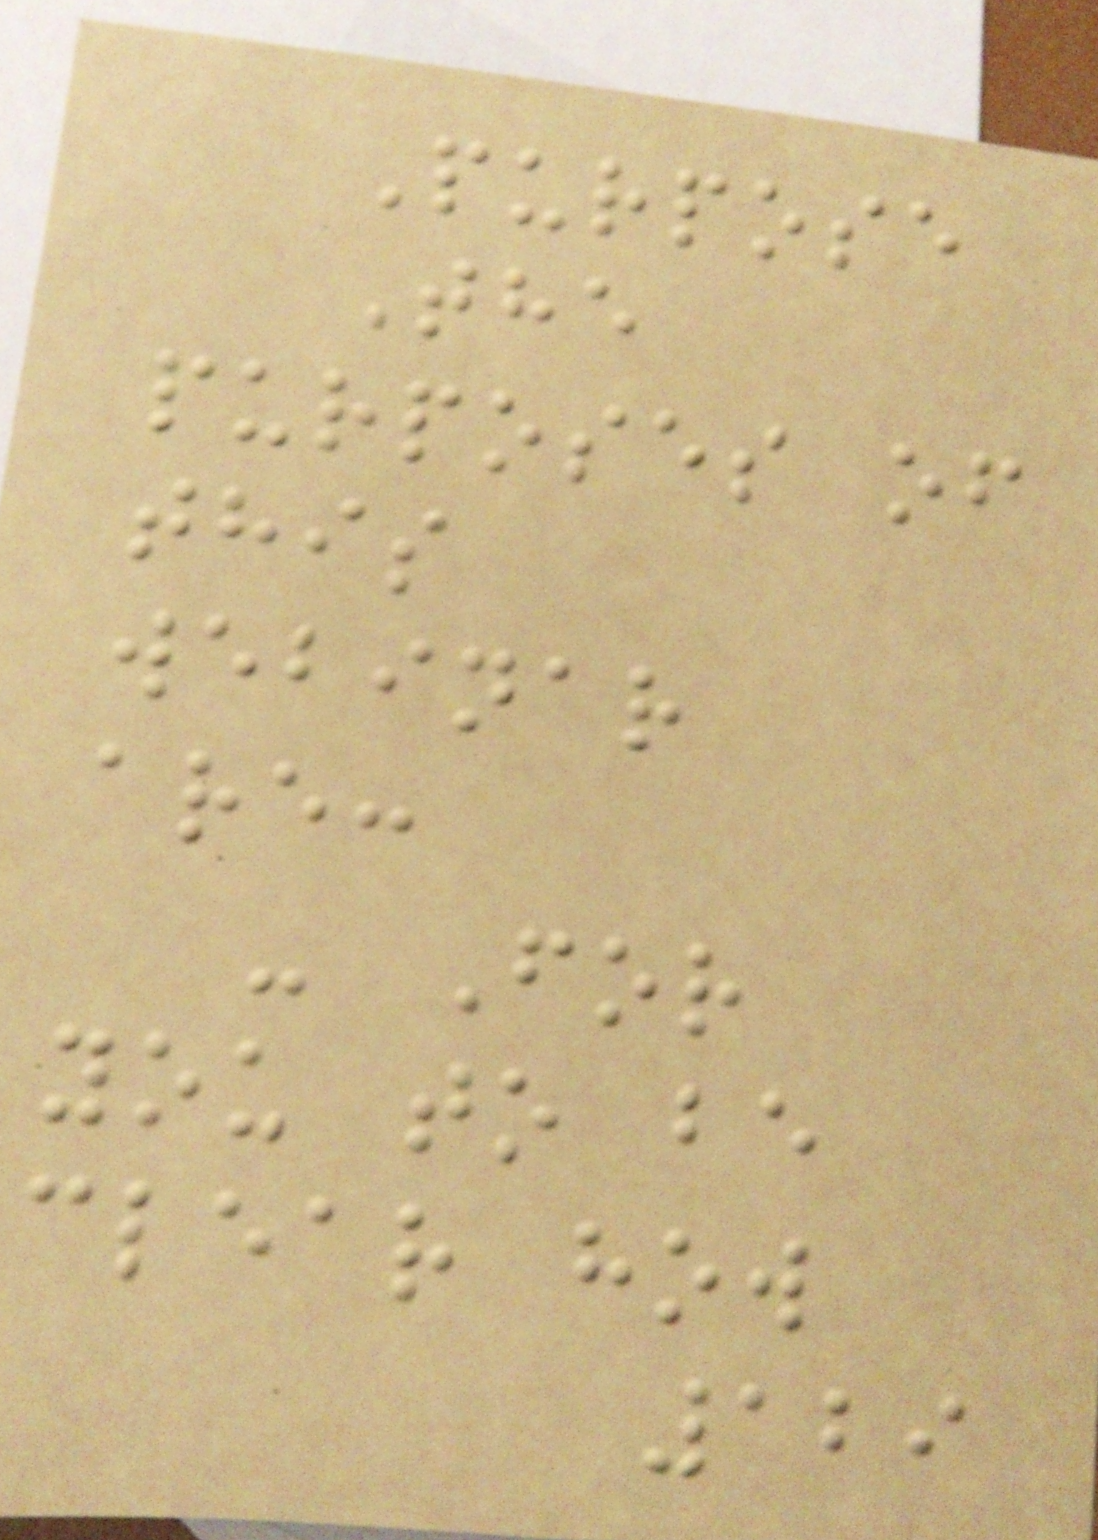Purpose
The
purposes of
this
webinar
are:
- For
you to be
clear how
129
